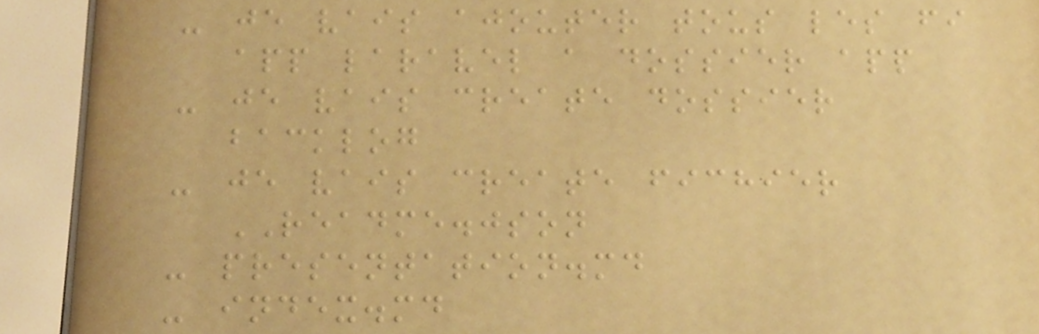- je vais ajouter tous les fi
app laravel a dossier app
- je vais create dossier
backlog
- je vais create fichier
README.json
- presentation.md
- index.md
